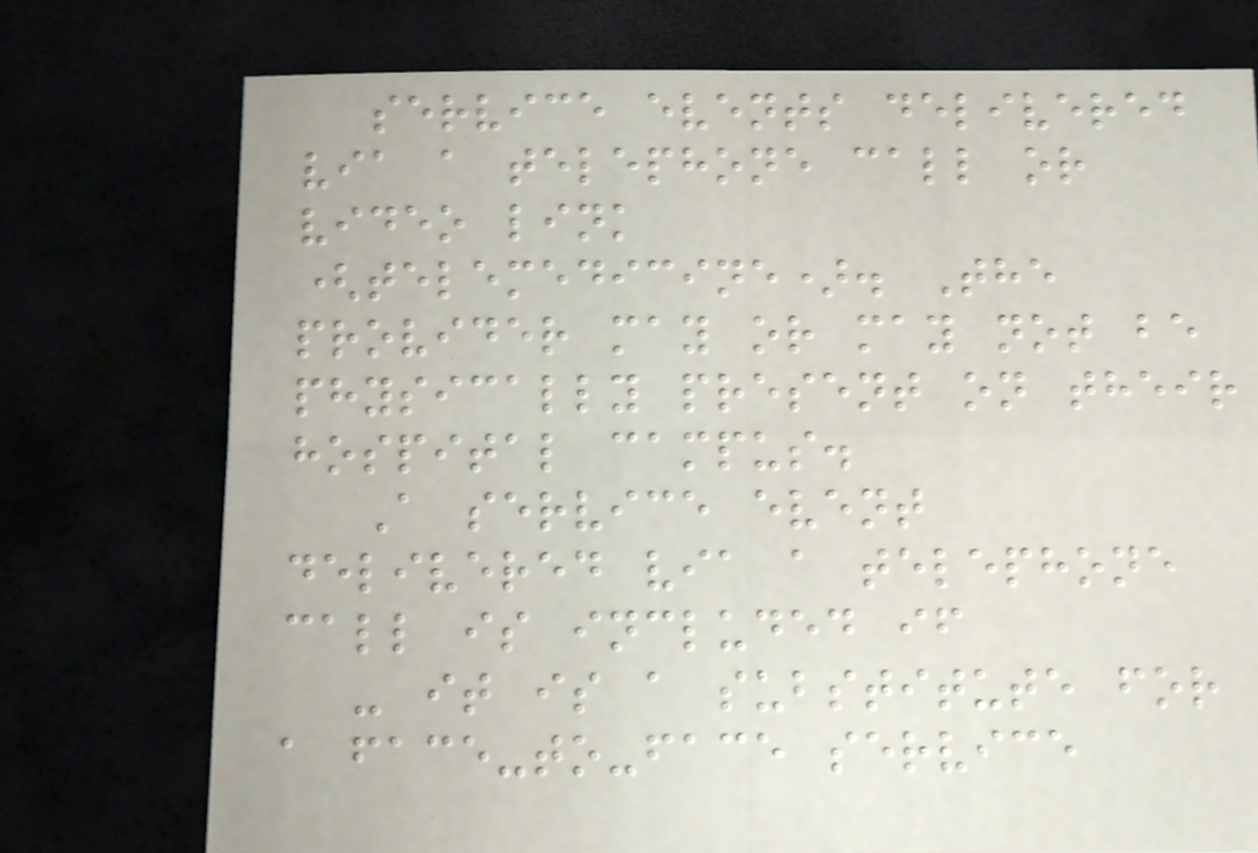service events delivered
via a telephone call or
video link
(telemedicine). The
provider may or may not be
physically present on their
hospital campus.
A service event
delivered via a telephone
call is included if
- it is a substitute for
a face-to-face service
